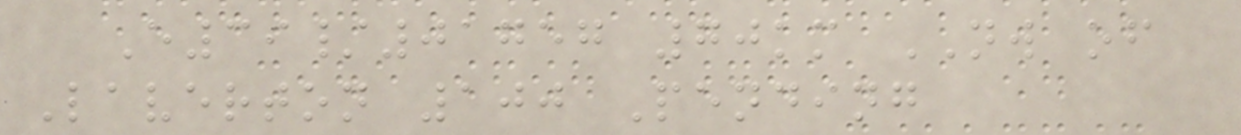E39/01757 70km NW of
Laverton 100 Pending
